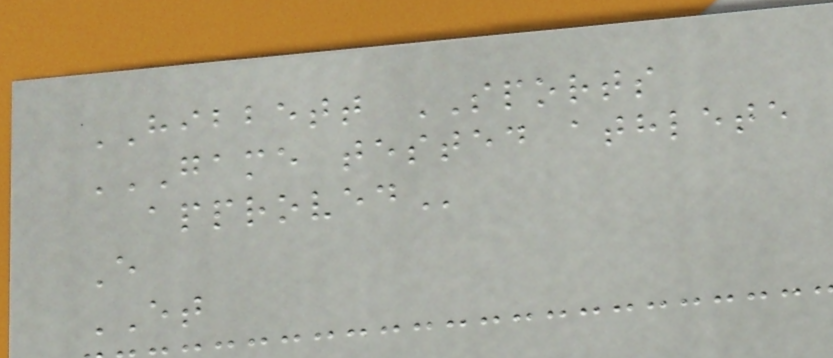HIBBETT SPORTS
GAME TESTED ATHLETE
APPROVED
E
ET
